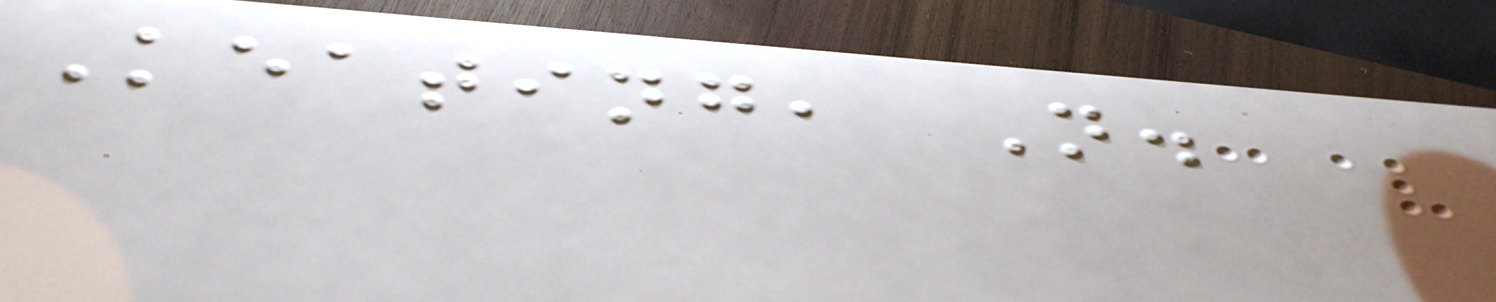Keating, N.
